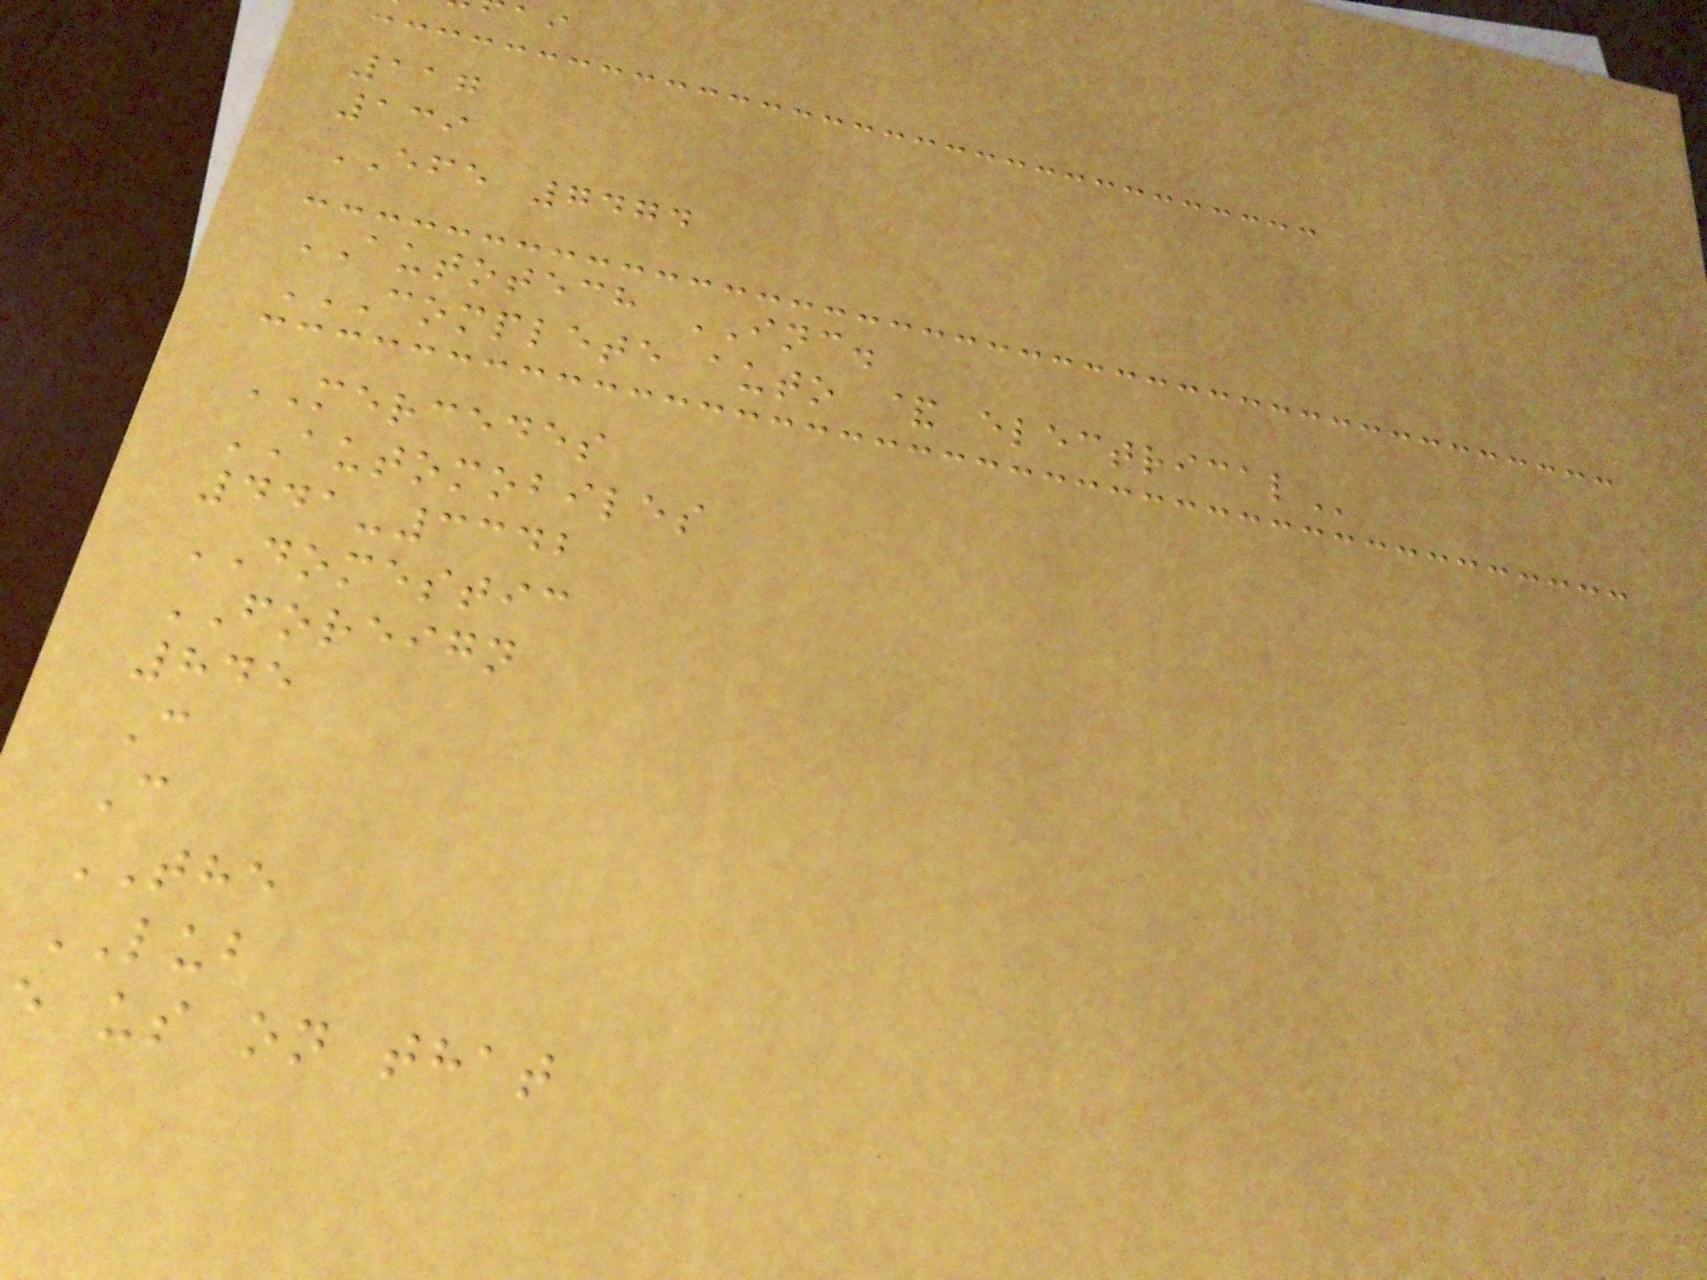117
139
EFE 7474
AUTOTECH INC.
COMPLETE AUTO & ELECTRICAL
MERCEDES
AUTOMOBILES
441-3342
DOMESTIC
FOREIGN
845
C
C
THE
LUB
e us on that
